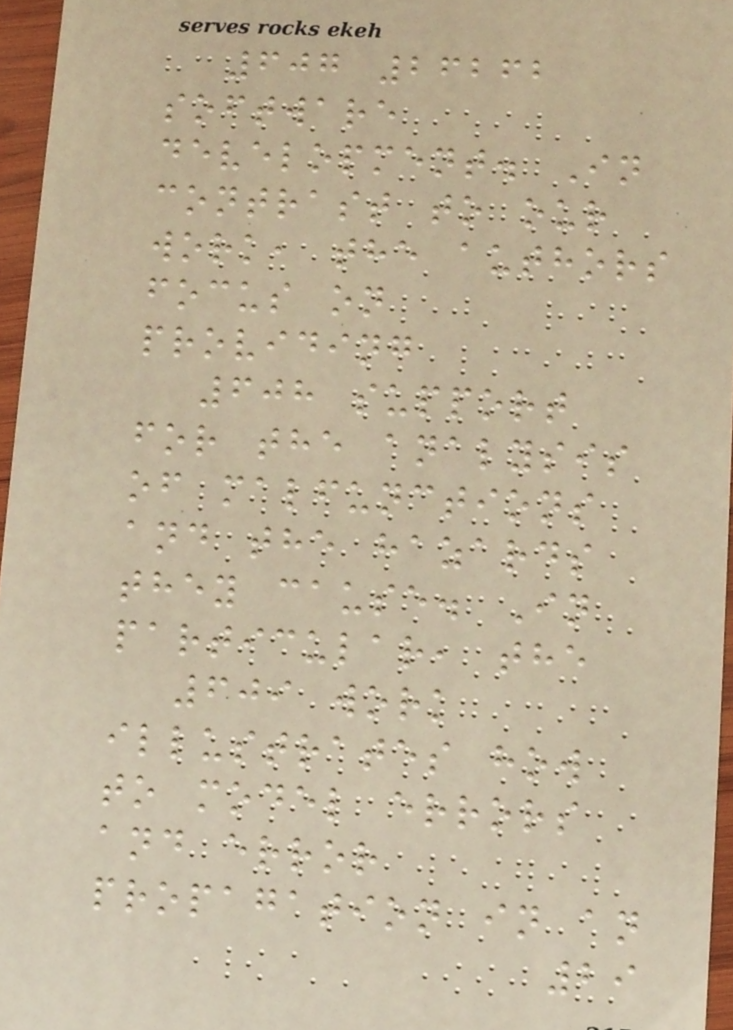607 26262
software
development. In
contrast to our
work, the authors
focus on
providing
608 support
for the analysis
of malfunctions
and the hazards
they cause. In
particular, the
609 work
illustrates how
to model errors
and error
propagation in an
29
